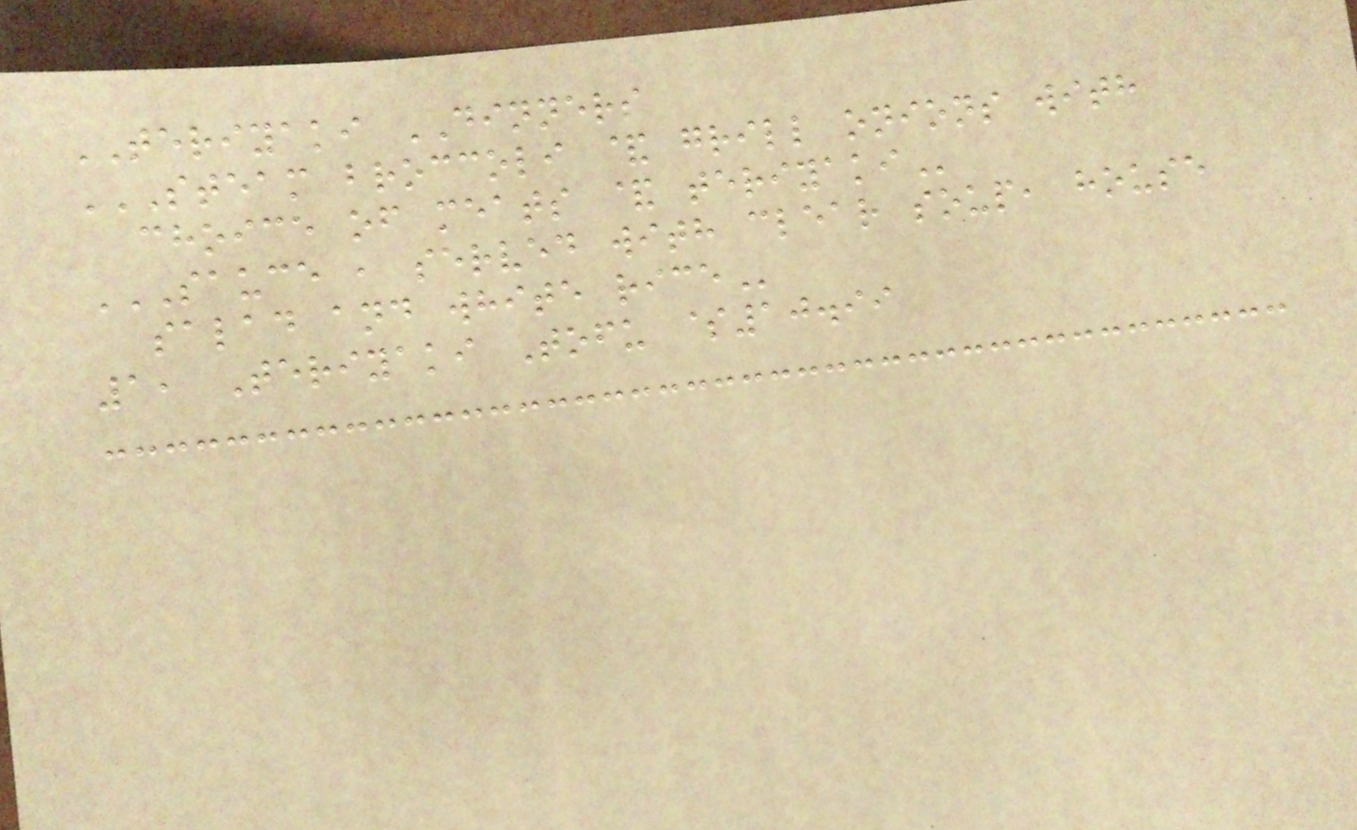TERIYAKI DINNERS
STEAM BROCCOLI & GRILL ONIONS WITH
CHOICE OF MEATS & TERIYAKI
SAUCE , SERVED WITH CLEAR SOUP, HOUSE
SALAD AND WHITE RICE
1, Teriyaki Tofu $10.99
